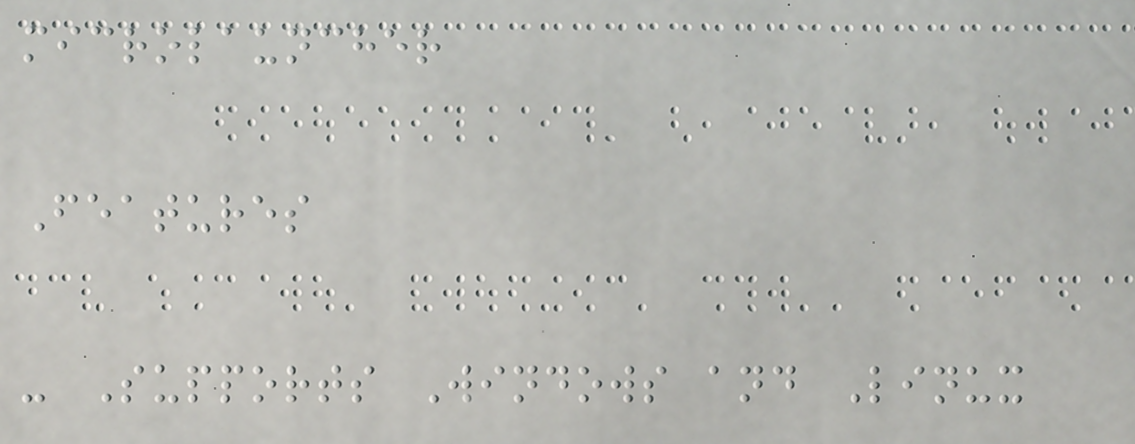microlauncher
Features
- Supports Windows and Linux
